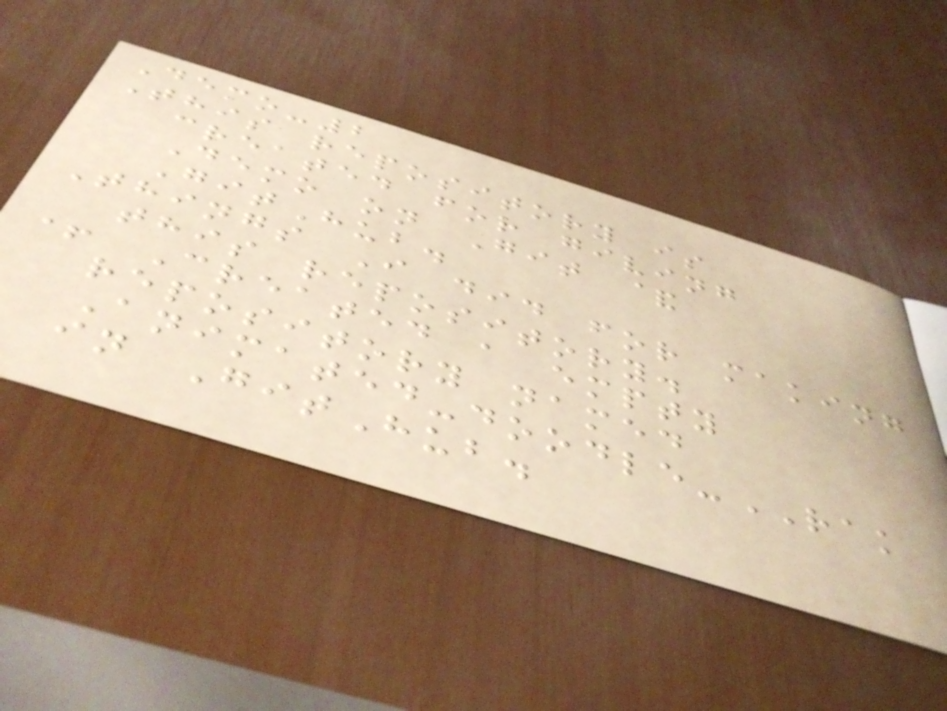Demo-2
This repository is
created for giving
Demo on Git &
GitHub.
Things I did for making
this repository.
+ Created a empty
repository named
Animated-doodle-RAK
in GitHub.
